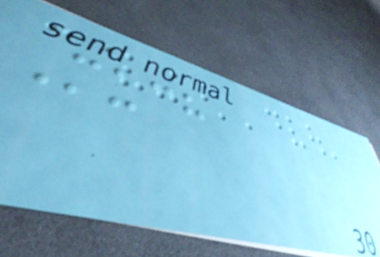Much
